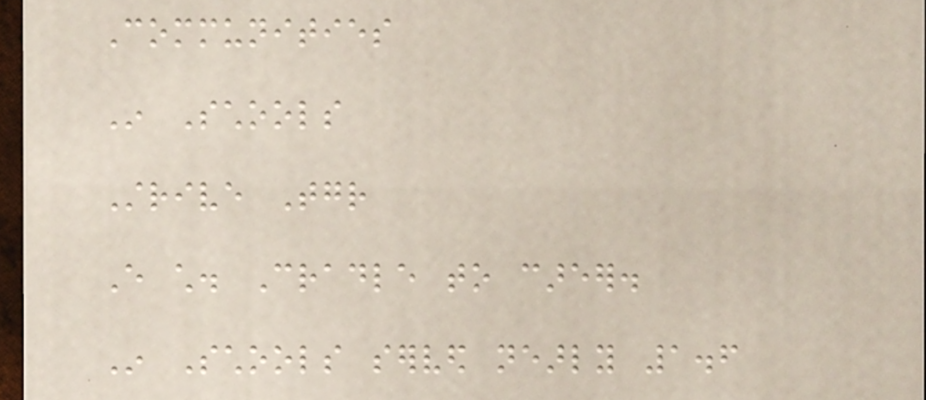Communities
In Schools
Strive Together
Every child. Cradle to career.
In Schools served nearly 1.6
